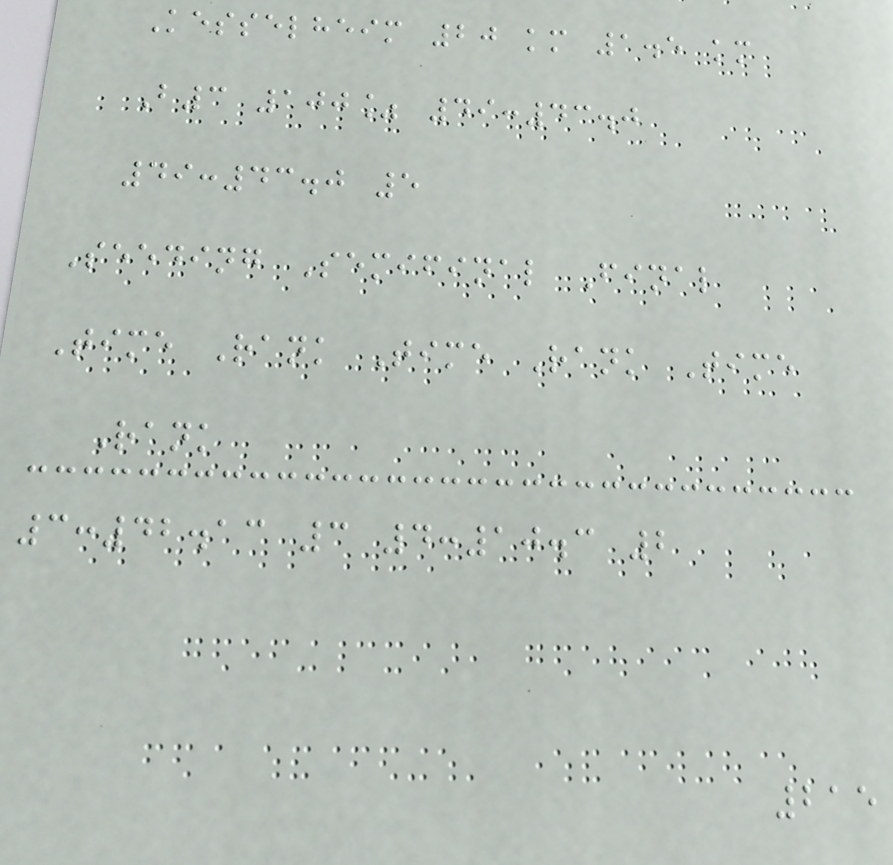Kesselheim 20 km 1.5 km
B3 100% 49:43.0
49:43.0 5
Seeding Semifinal Final
Time Rank Time Rank Time
Rank
3:42.13 3 4:10.3 2
215
